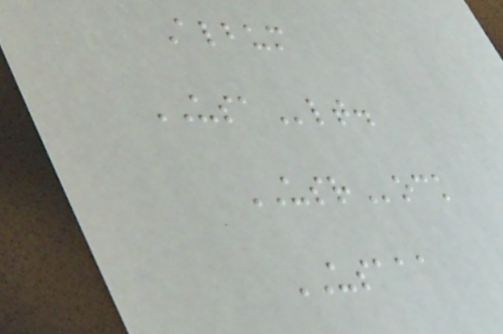Album
USAlt.
USRock
USAAA
